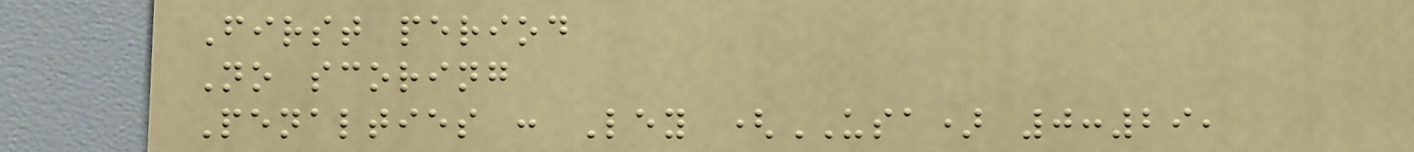First period
No scoring
Penalties : Ley (USA) 0:29,
